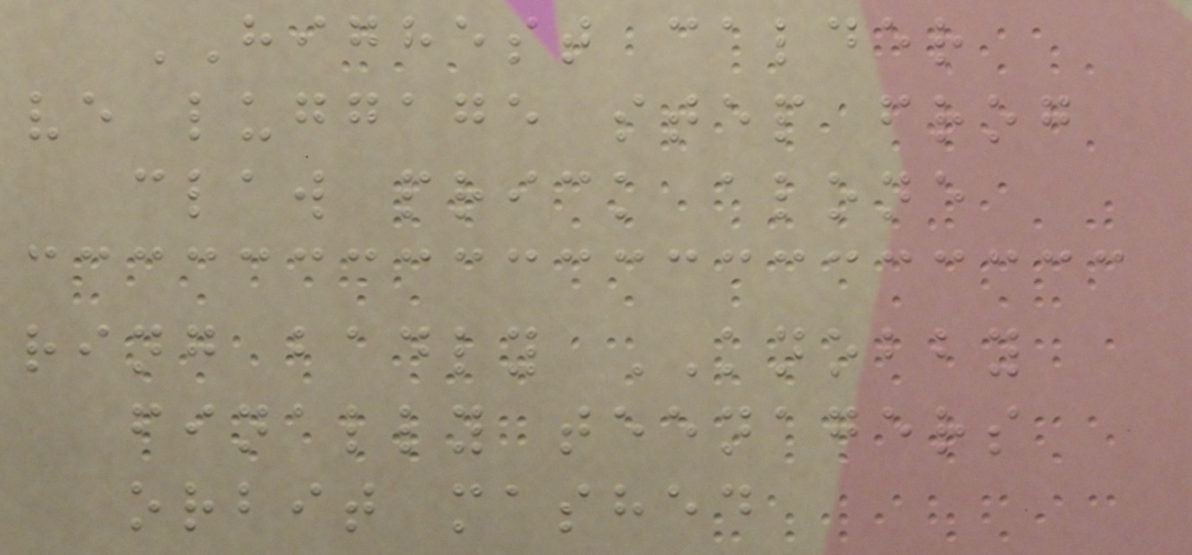HIGHEST calder
ve luggage step frog
claw prick alone
ring badly KNOBBY
finally teenagers
orbit mashed
